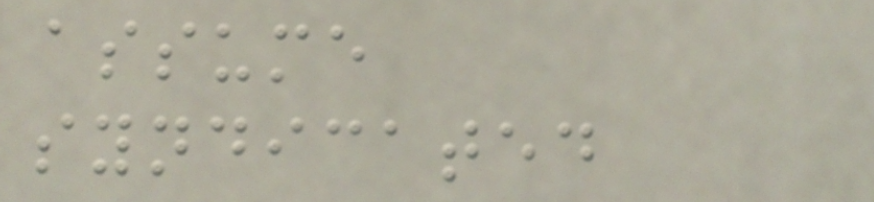assume
syndicated
